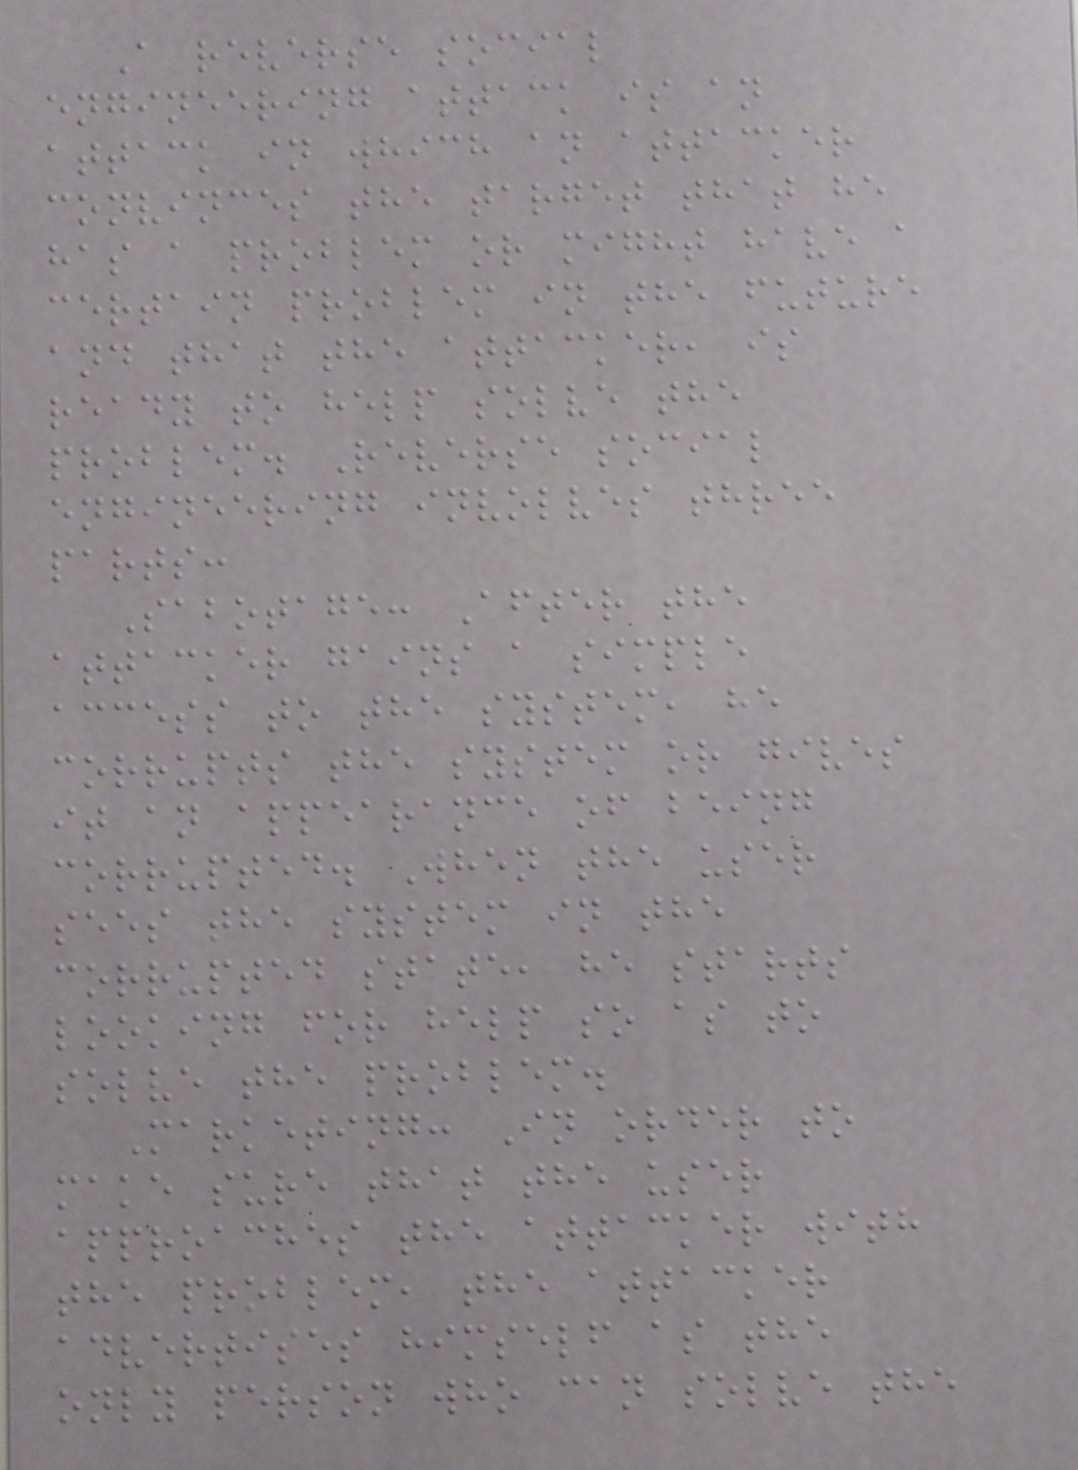A reverse social
engineering attack is an
attack in which an attacker
convinces the target that he
has a problem or might have a
certain problem in the future
and that the attacker, is
ready to help solve the
problem. Reverse social
engineering involves three
parts:
Sabotage: After the
attacker gains a simple
access to the system, he
corrupts the system or gives
it an appearance of being
corrupted. When the user
sees the system in the
corrupted state, he starts
looking for help so as to
solve the problem.
Marketing: In order to
make sure that the user
approaches the attacker with
the problem, the attacker
advertises himself as the
only person who can solve the
